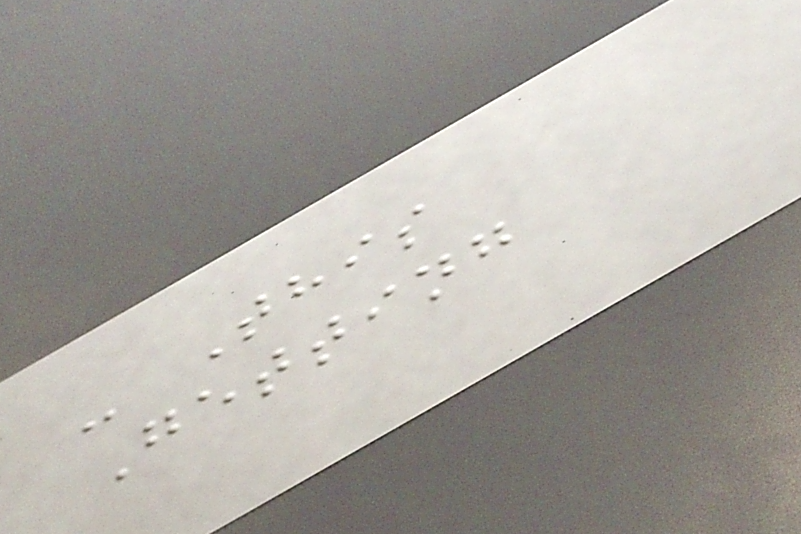- This
Getting
